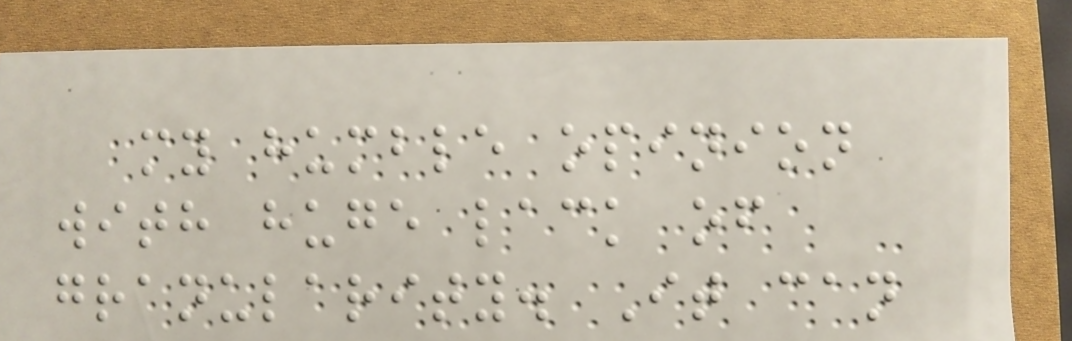my humble opinion
with huge lack of
granularity. It can
